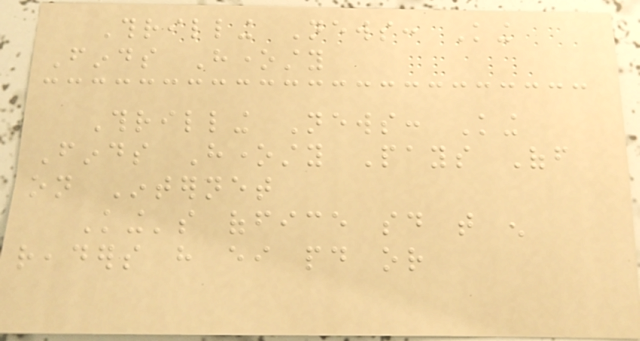Thrilling News: King
Finds Honesty
Thrilling News: King
Finds Honesty Pays Off
on Internet
King's office said that enough
readers have either paid or
